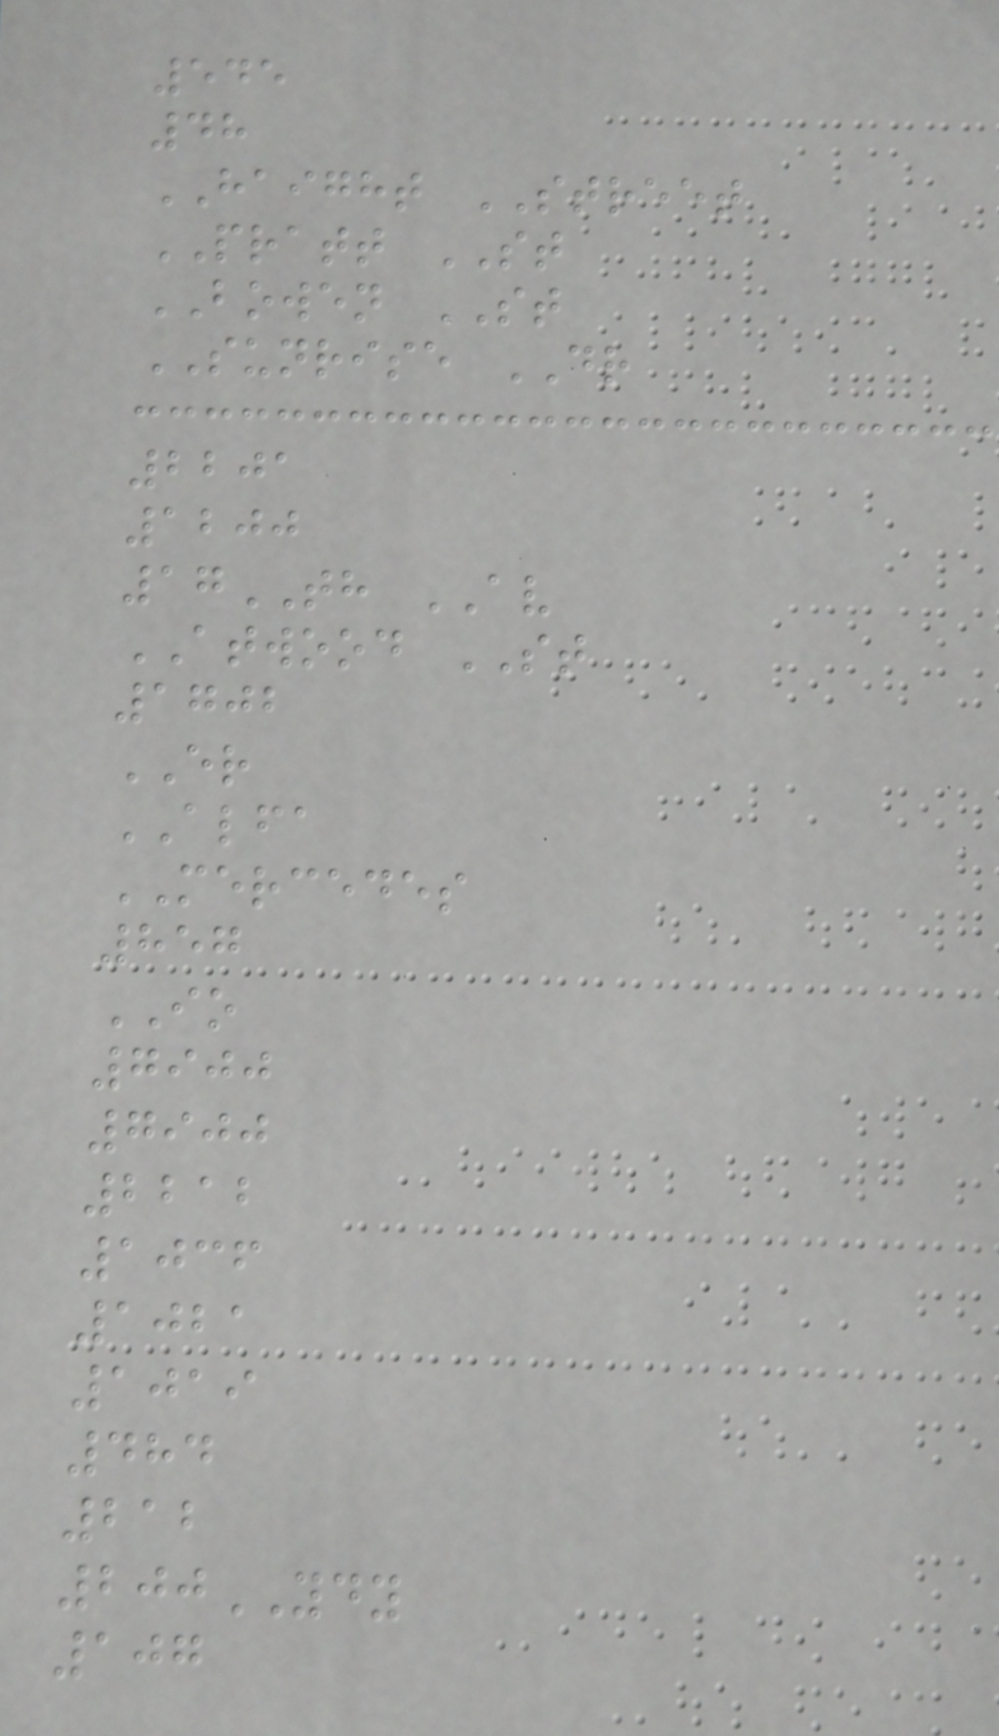545
48
HAIGHT STREET
PRATT ST
BOWEN ST
SUNRISE DR
2201
1200
17TH AV
ATWOOD ST
1702
ER
ALFA
MERCEDES
857
IO
7900
7900
2212
1036
1021
1019
484
212
200YDY
107
